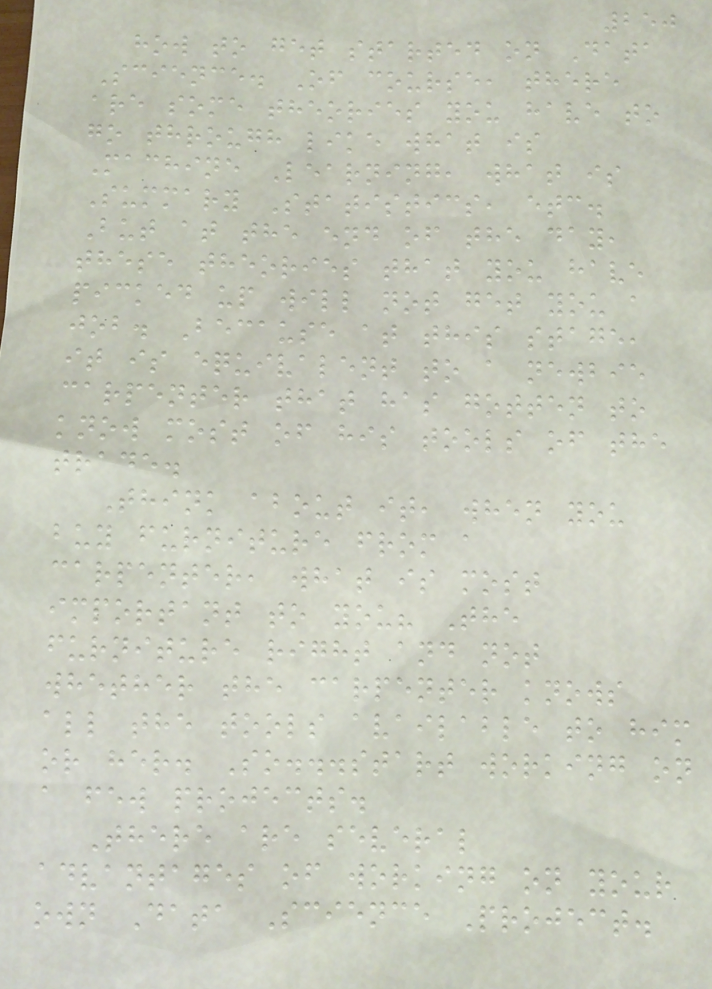250
how to get started on Data
Science. Of course, there
are some theories you have to
go through like what is
Machine Learning, what is
Summary Statistics, etc.
But at the end of the day,
these theories that you have
picked up will not get you a
job. Because at this stage,
it is equivalent to a newbie
carpenter that has gotten to
know most of his tools of the
trade.
Think about it, when you
buy furniture from a
carpenter, what is most
important to you? The
furniture right and not
whether the carpenter knows
all the tools available to him
or her. So...start working on
a few projects.
There are several
advantages of working on your
own Data Science Project.
